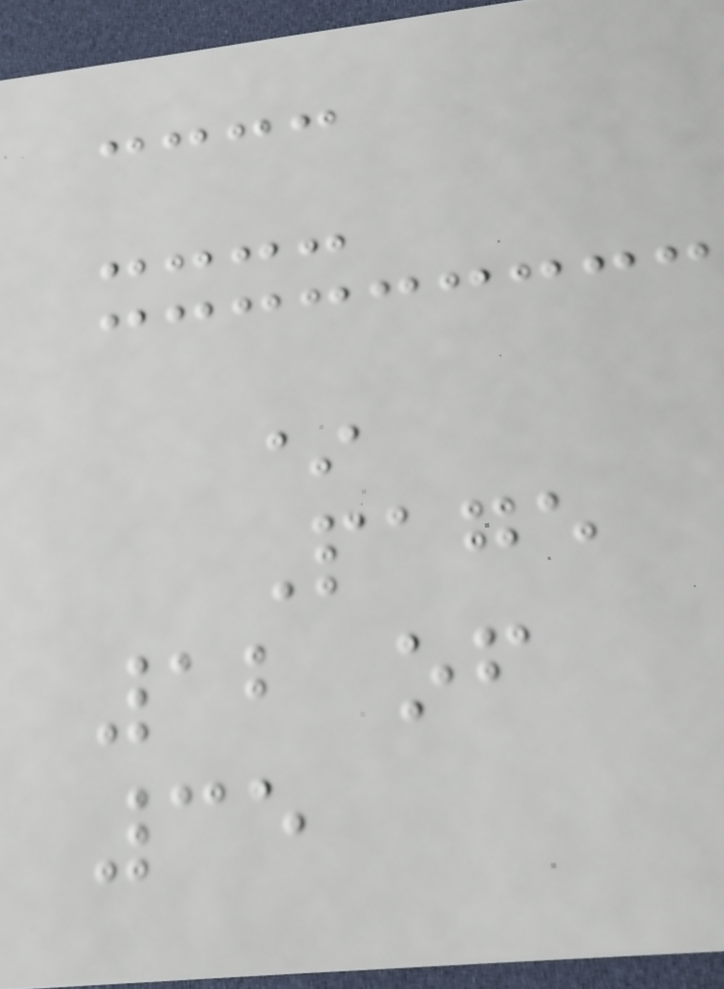*
Page
12 of
35
